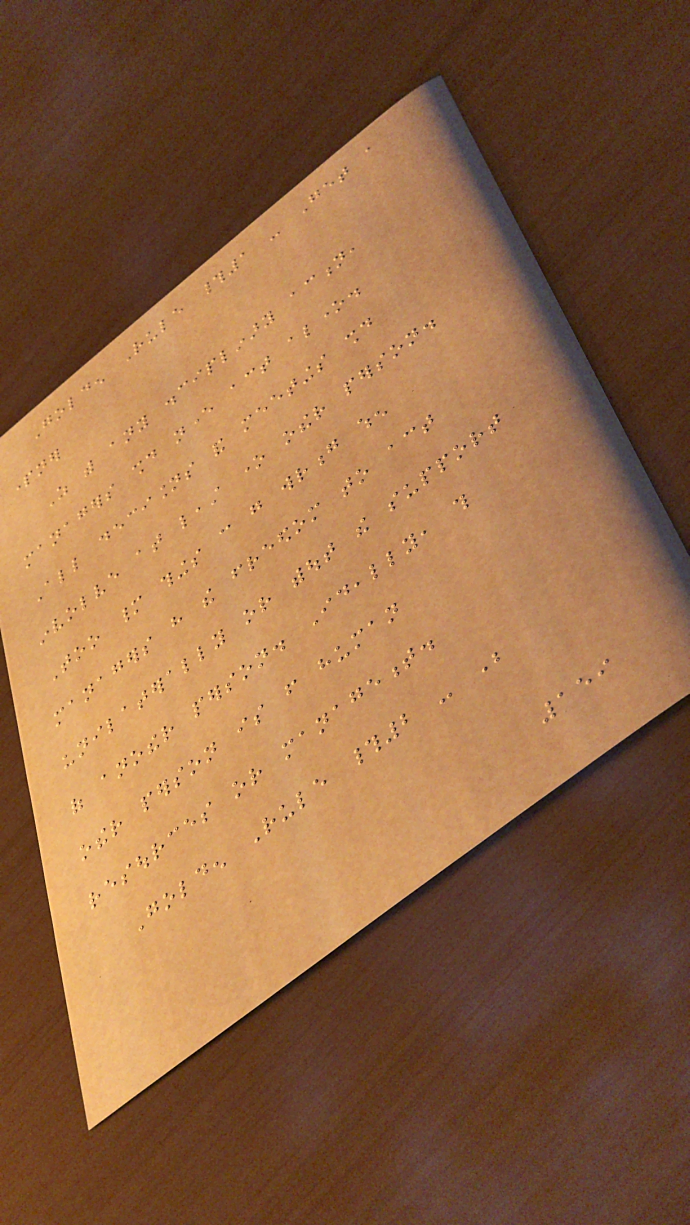Golden Rule #1 - Get a
partner
As with any disciplinary action,
managers should never act alone.
All decisions and meetings should
involve at least one other person.
Too many things can go wrong when
managers have the freedom to act
unilaterally or without the support
of another person. Ideally, this
other person is from human
resources or management.
Golden Rule #2 - Be
159
